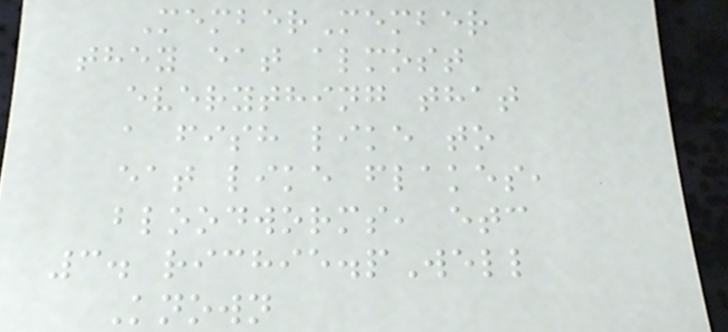MemberMember
they eat almost
everything that
a fish like to
eat like flakes,
bloodworms, etc
3. richie.pWell
Known
